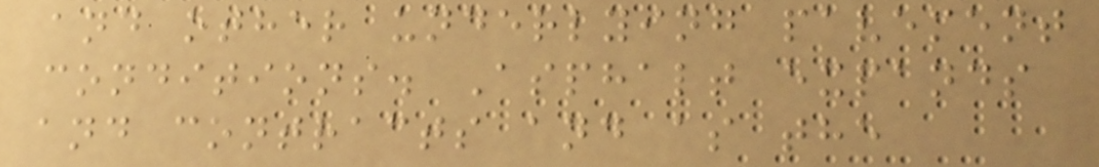and other underlying pavement
conditions. Asphalt expands
and contracts and as the
